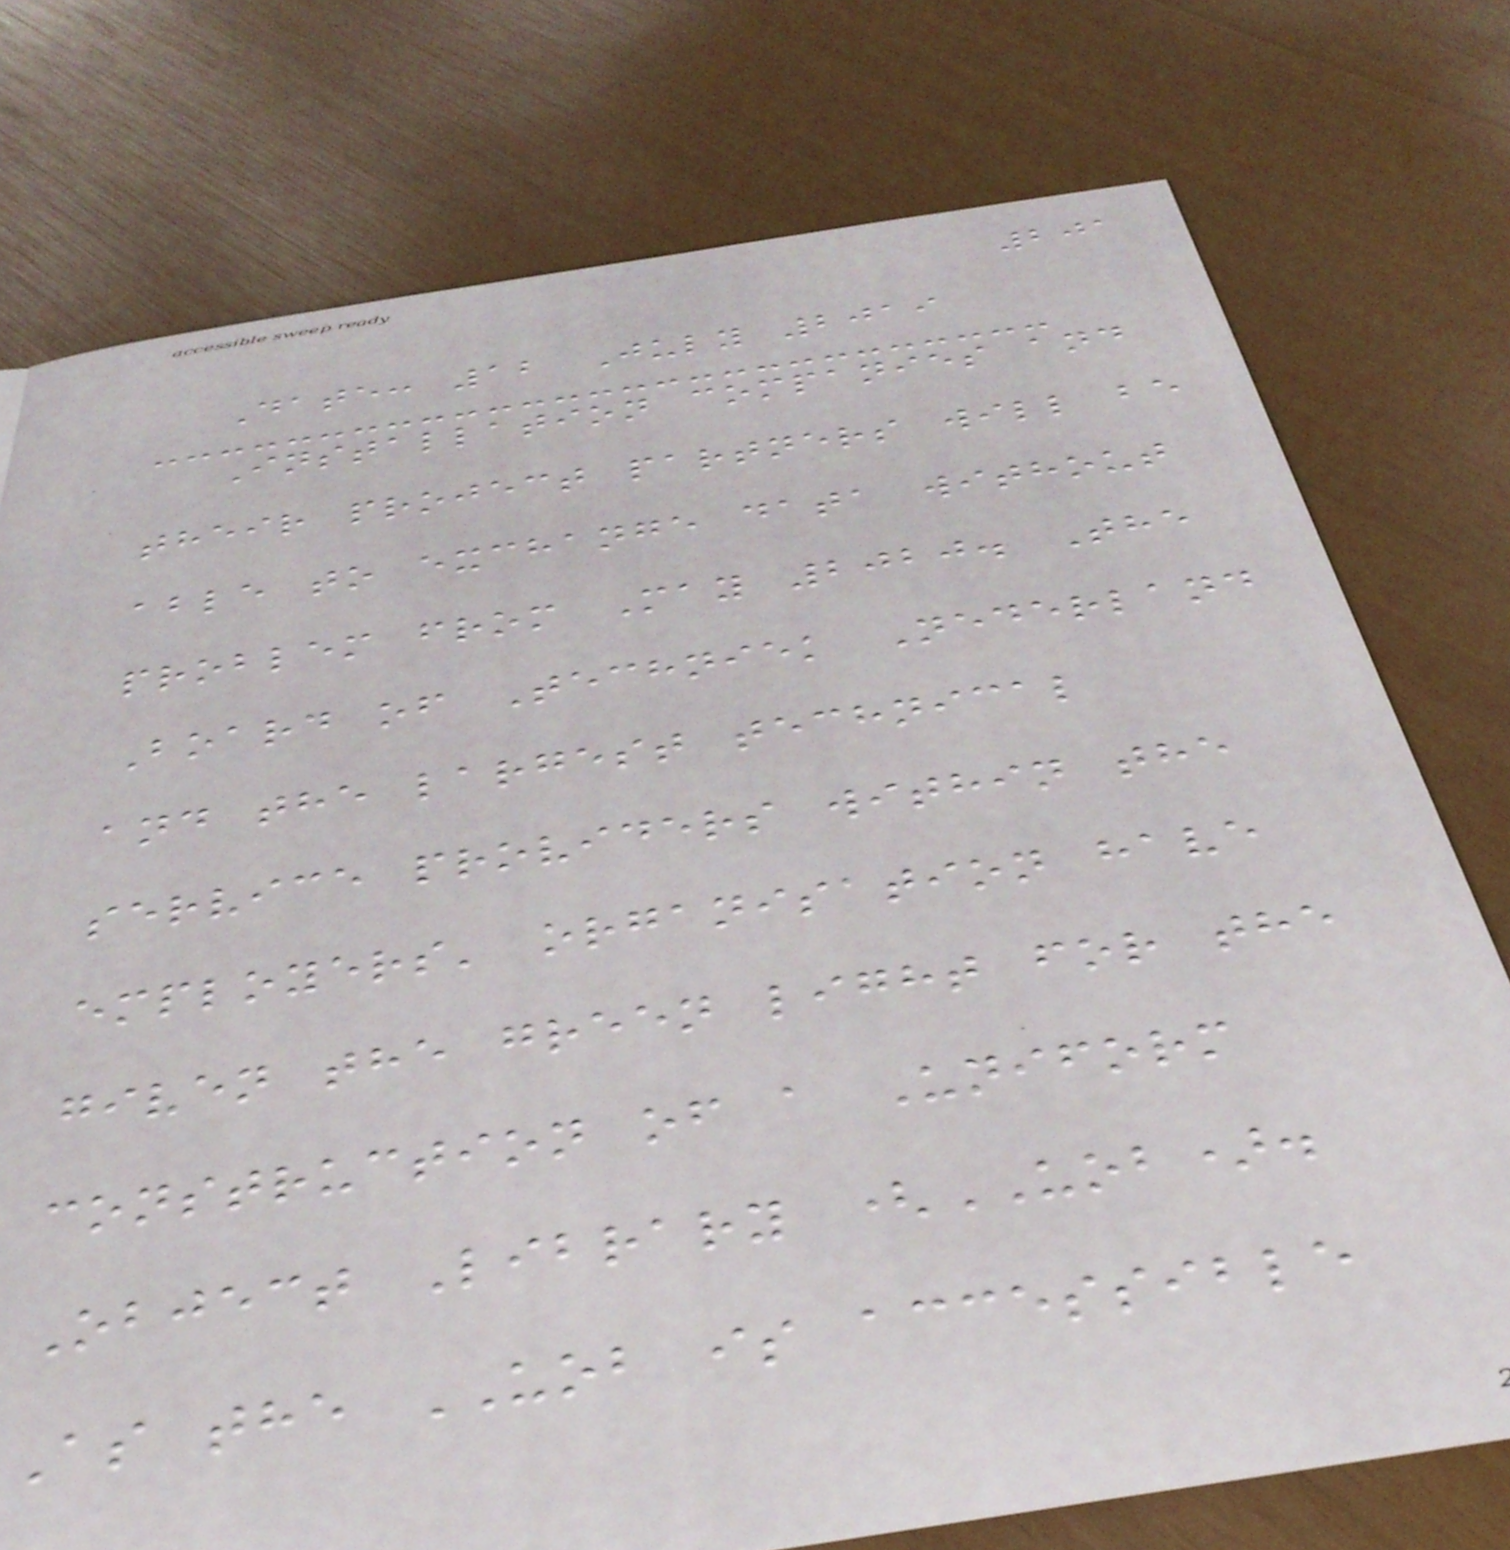201
Date: 12 July 2019
Installation companies and
their project partners will be
able to exchange data without
problem from May 2020. The
Board of Techniek Nederland
and the largest technical
service providers within the
employers' organisation have
given the green light for the
construction of a Uniform
Object Library (UOB).
As the UOB is accessible
